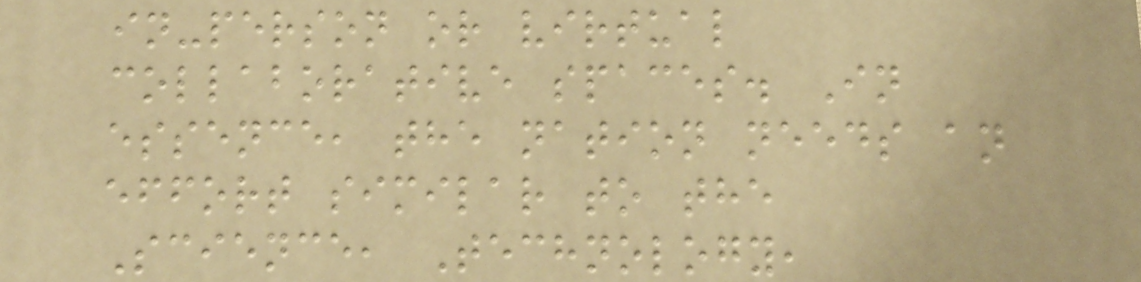in-person or virtual
collaborative spaces. In
essence, the nation needs an
effort similar to the
Science, Technology,
